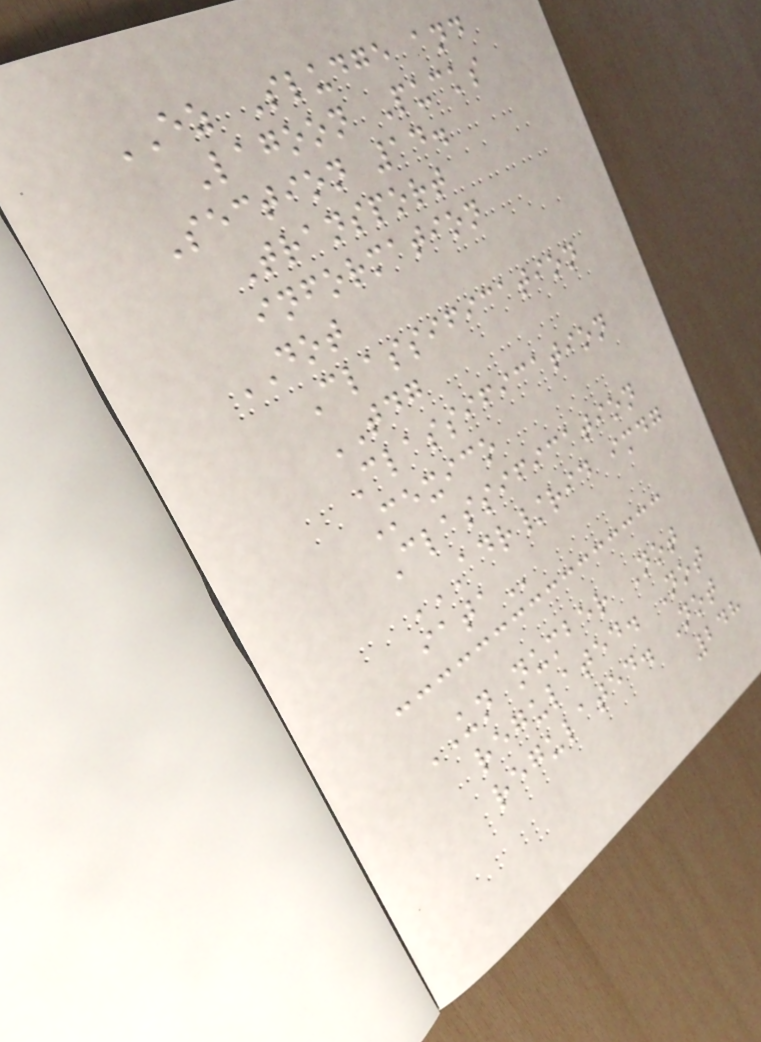EZ Sludge and
Lagoon Pucks
Section 14.
Transport
information
DOT
Classification
TDG
Classification
Mexico
Classification
ADR/RID IMDG
IATA
UN number Not
regulated. Not
regulated. Not
248
